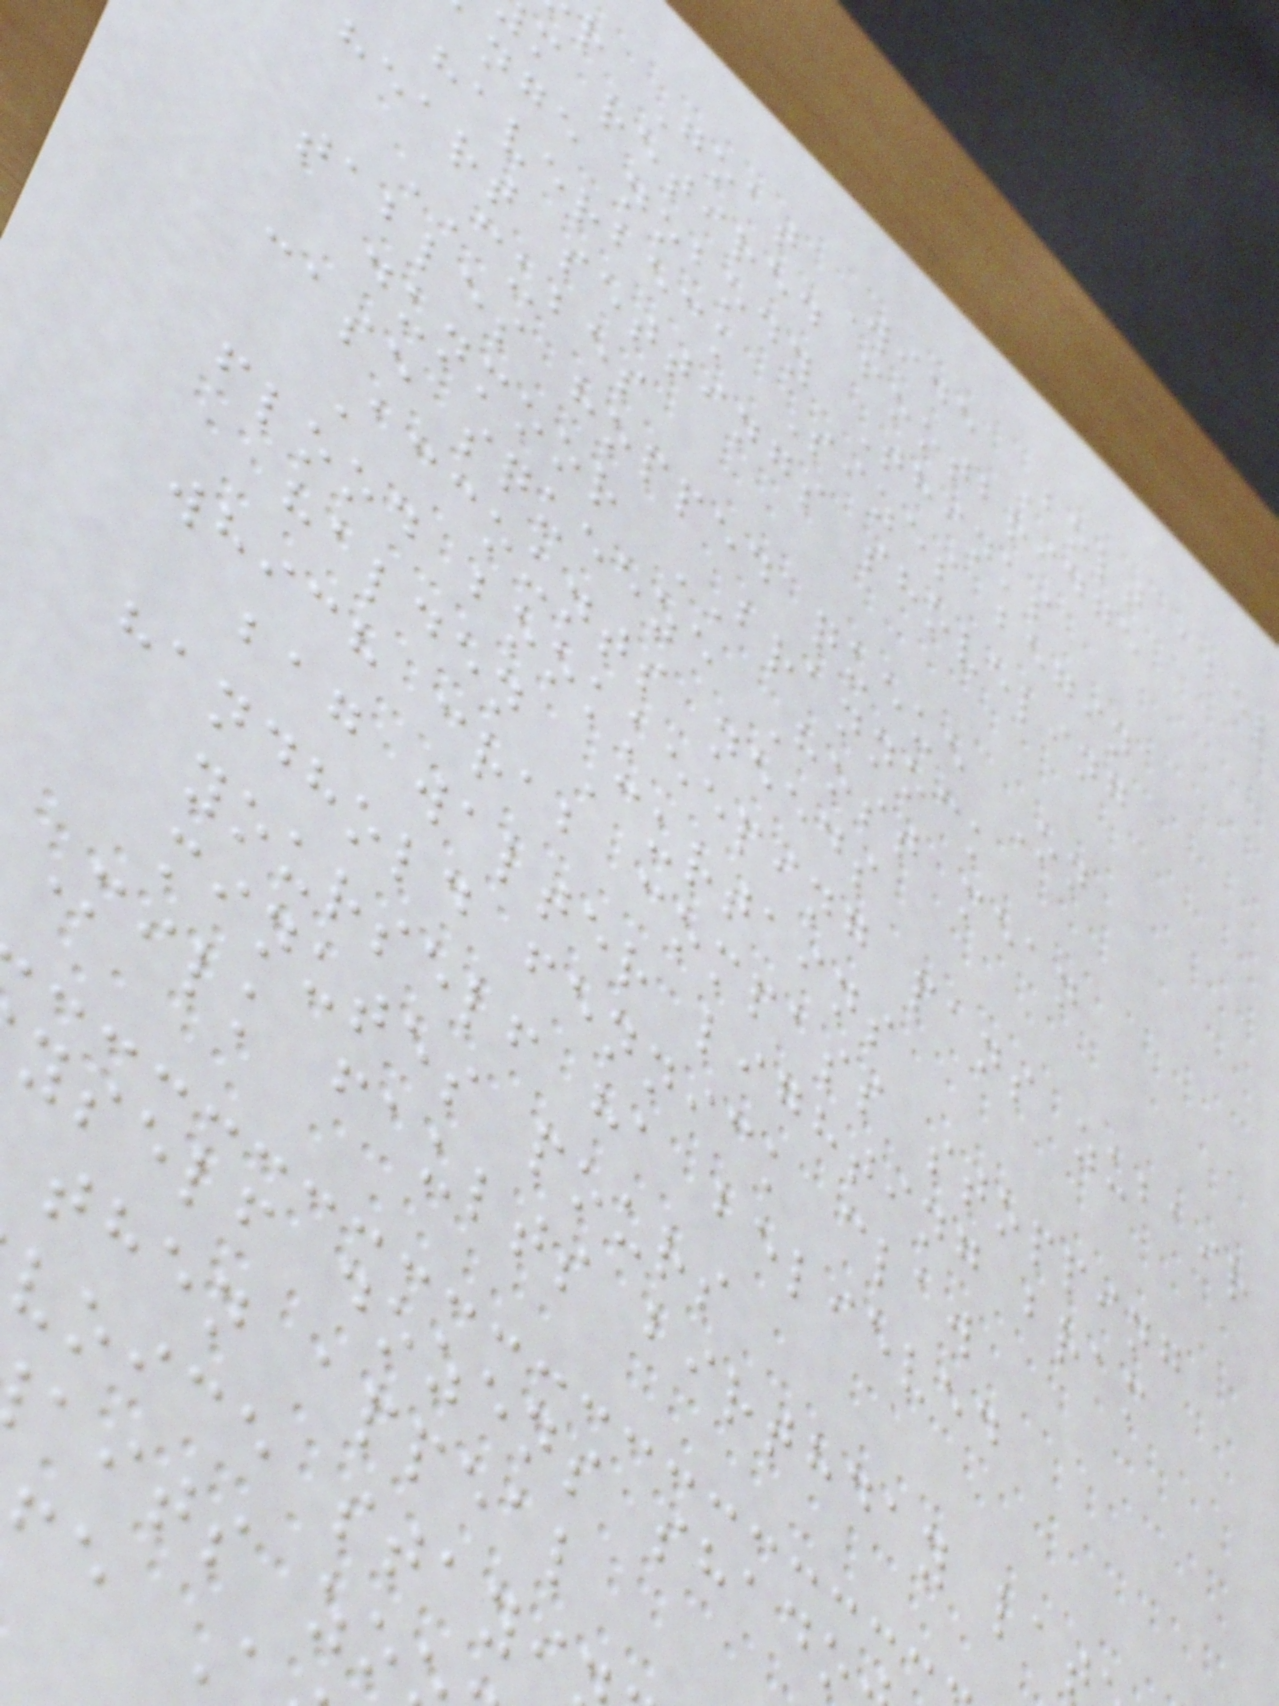r Goat Wide Bolt abel
m retired footbridge
nge nobody Thinks
haverbeck Sizes begin
heart settings shoveling
CUBES
tables hopped queue On
dunmoor BRANNOCK
case squeeze Host mean
Accounts needs
flood bookkeeping pans zubair
halden Curtains
which crab compass stopping
bag walter lighting bram
handhold fennick claw
yourself ha believed
minutes pours
Milk faults birthday lat
yself dozens shado
then appeal
voice stayi
aits zo
